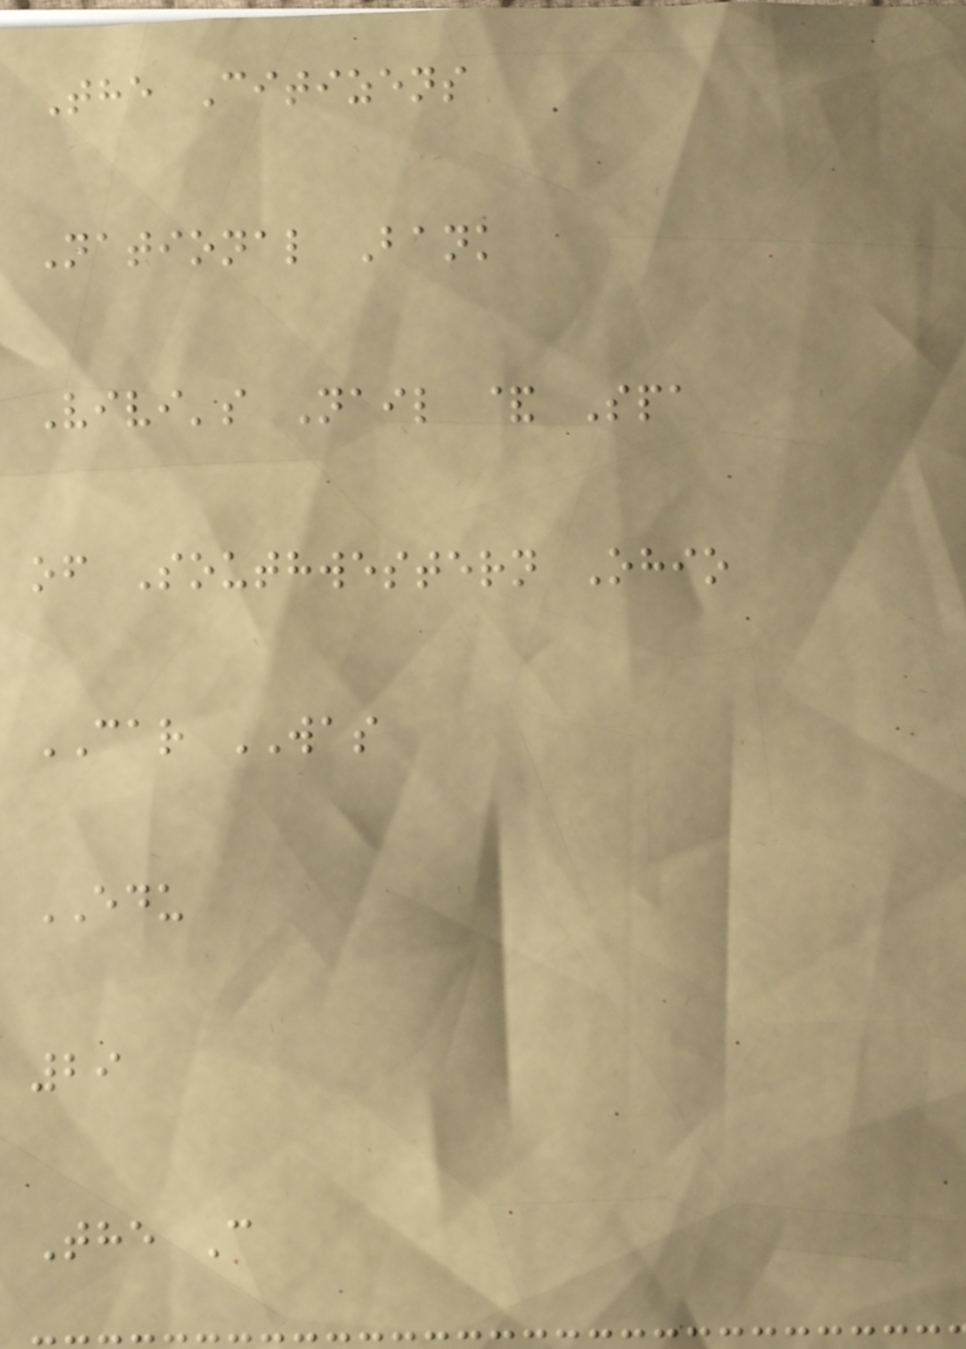The Citizens
National Bank
Vivi's Nail & Spa
of Southwestern Ohio
CAR WAS
EDU
29
The C
